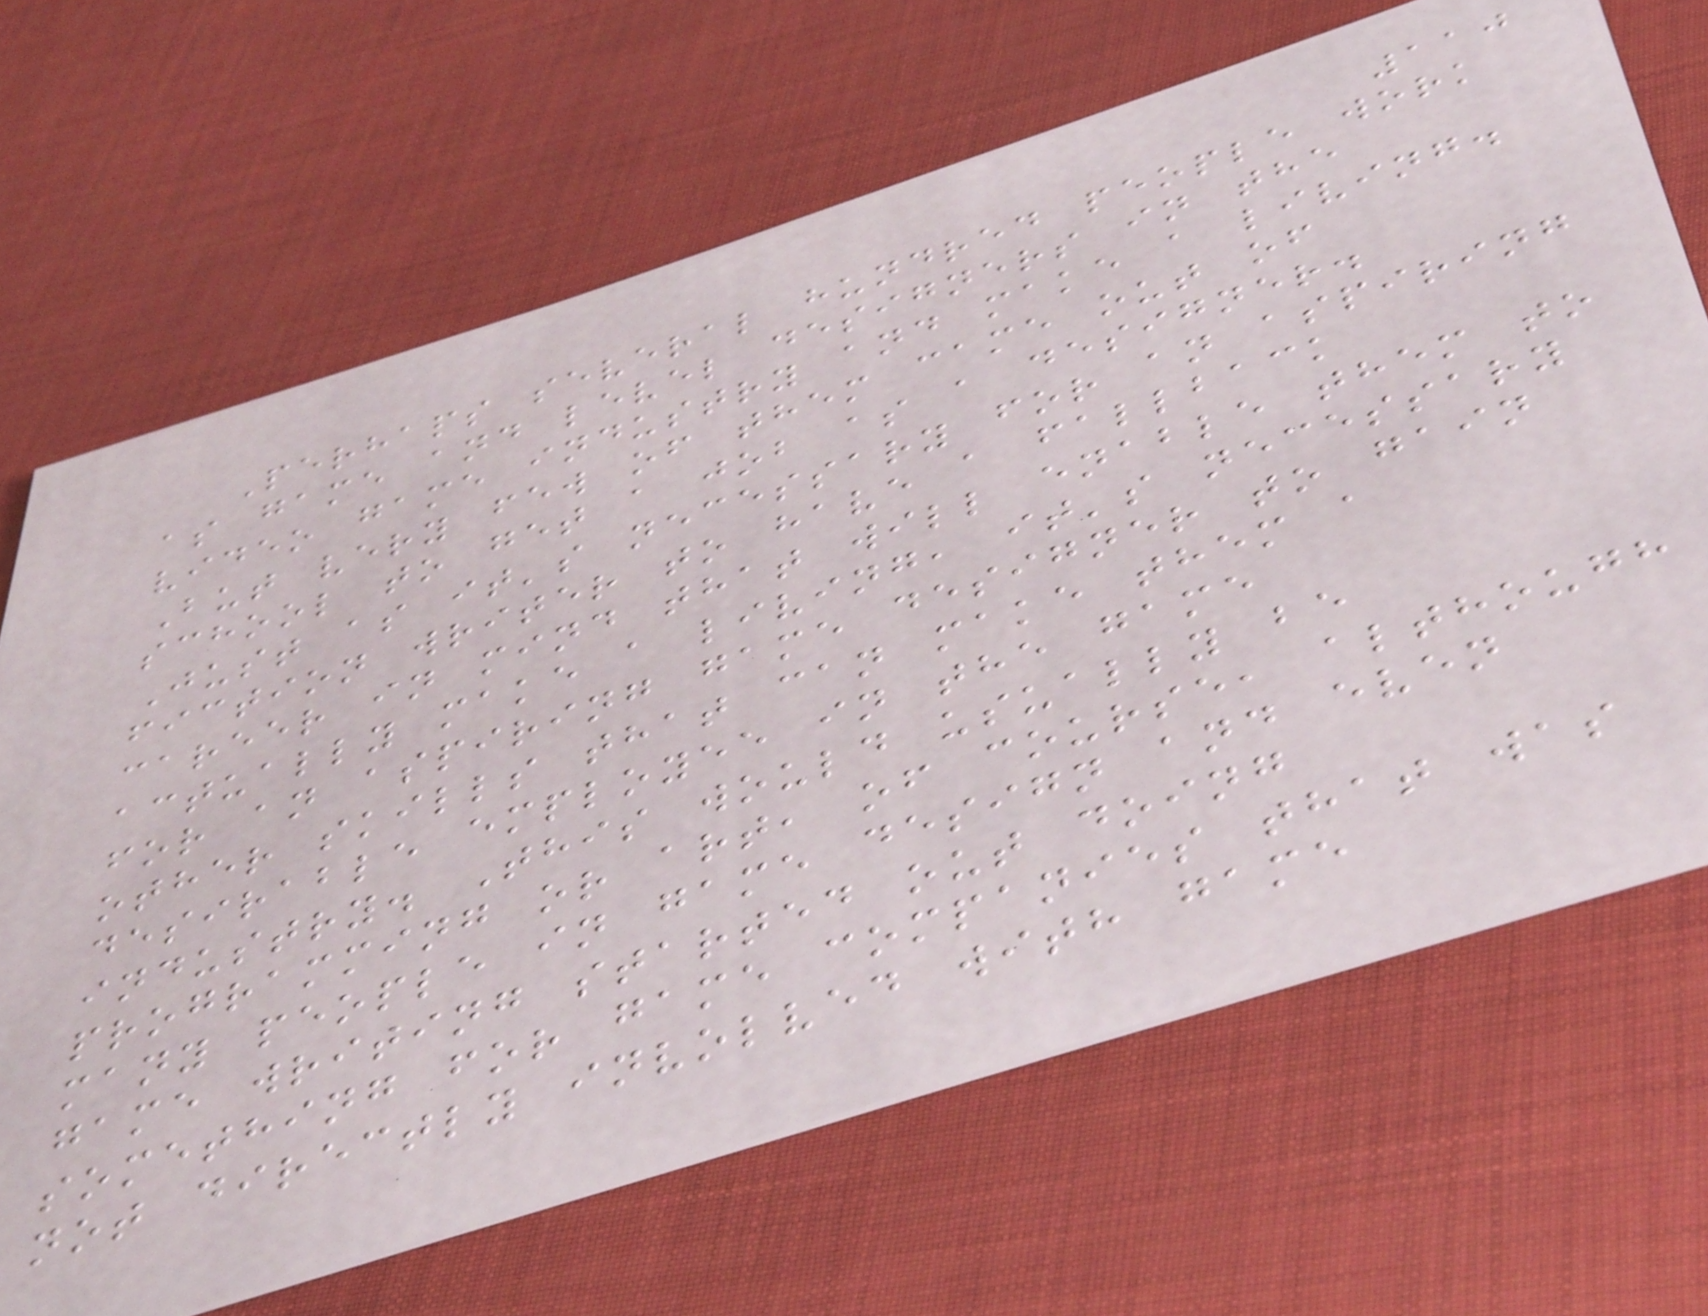110
Perhaps several hundred people work
as game and level designers in the
video game industry and make a living.
But very few of them came out of
school to get a job as a designer.
Just as it's necessary for an aspiring
fiction writer to have a fallback
career in mind that will enable them to
actually make a living, it's necessary
for an aspiring game designer to gain
other skills that can make them a
desirable employee in the game
industry. This would usually be
programming or art, of course, although
many people in game design and even
game writing started out doing
something for game companies that was
not directly involved with game
